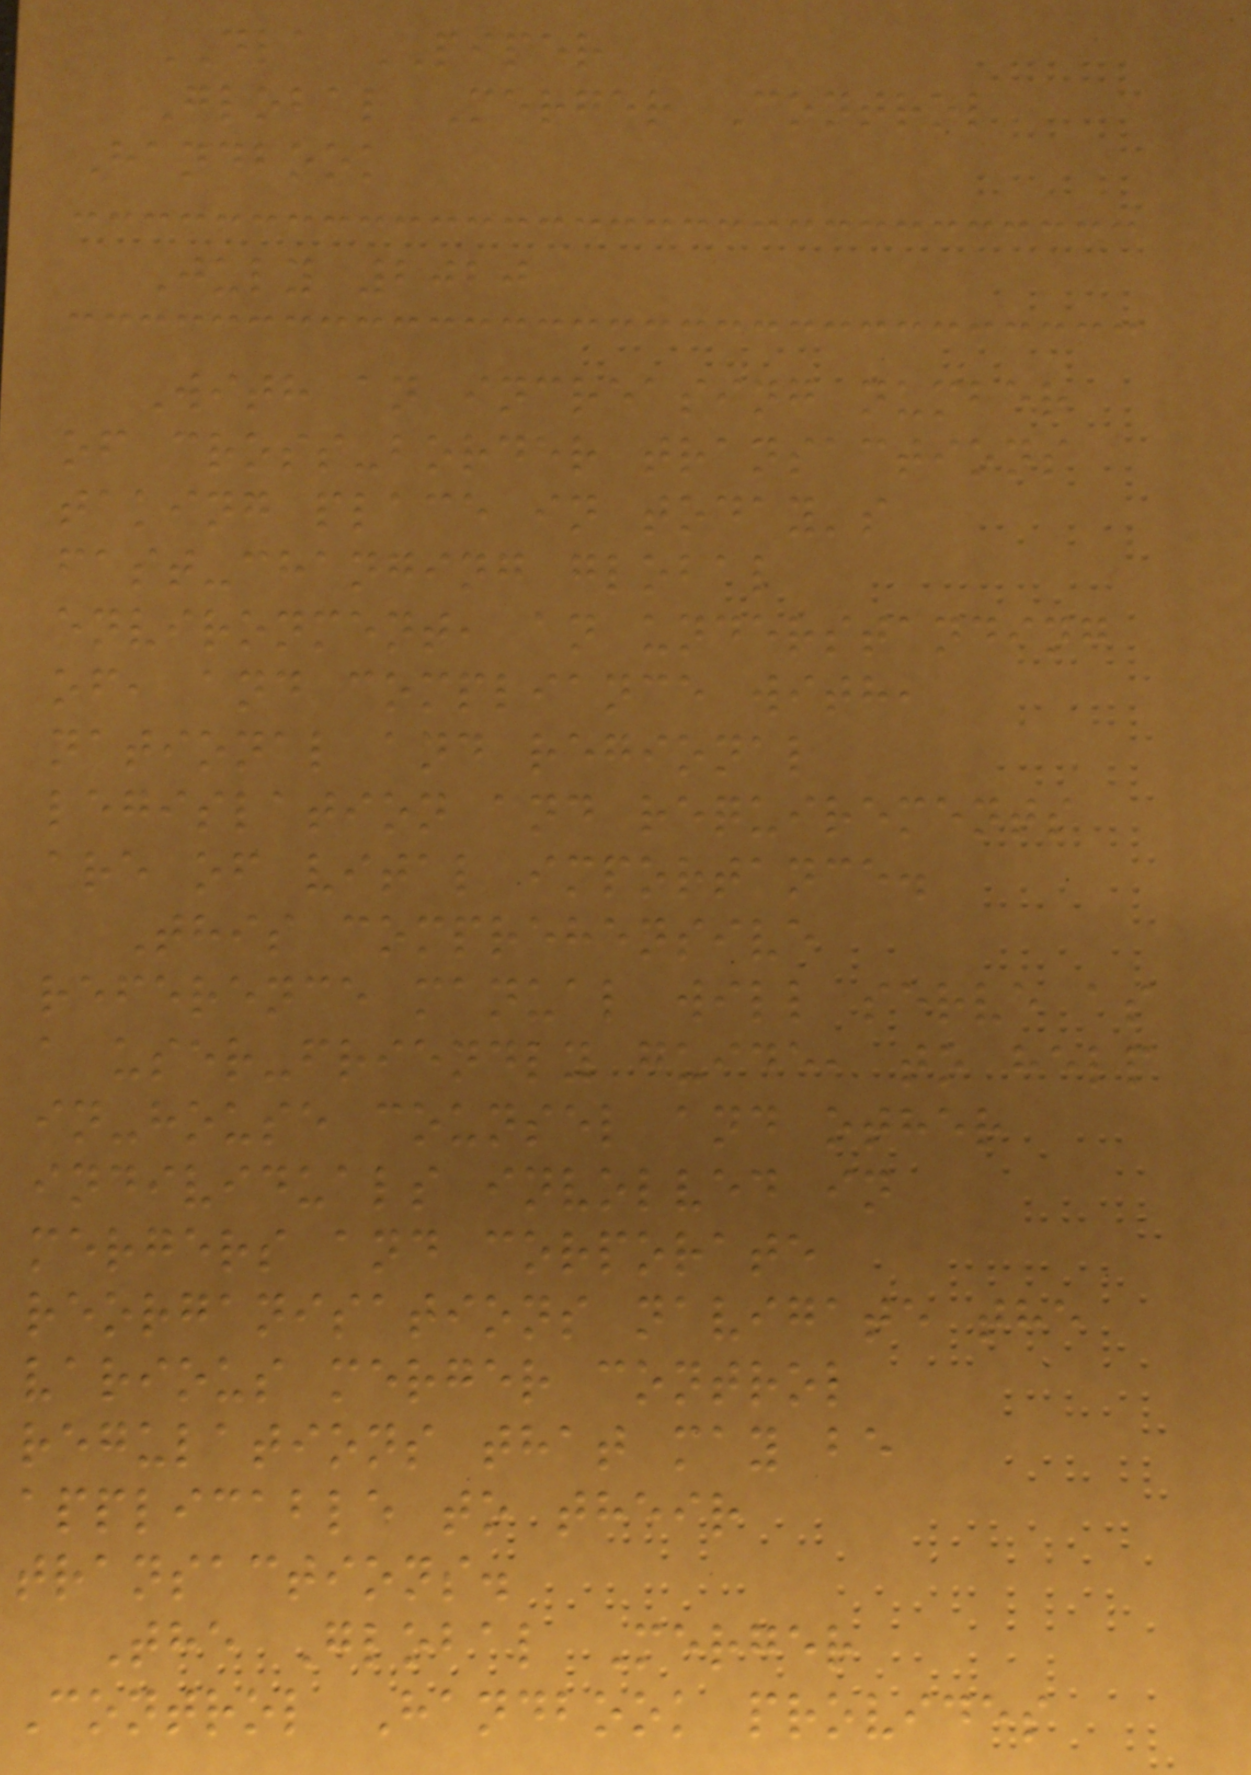DLA PIPER
Global Merger Control
Handbook
July 2020
With an increasing number
of cross-border transactions
taking place in today's
fast-changing global
environment, an understanding
of, and compliance with,
national and regional
legislation and requirements
are of vital importance.
This comprehensive
reference manual will serve as
a user-friendly guide, to help
in-house counsel and other
individuals involved in
mergers and corporate
reorganisations navigate the
various merger control
regulations that may be
applicable to their
transactions.
The Global Merger
Control Handbook provides
